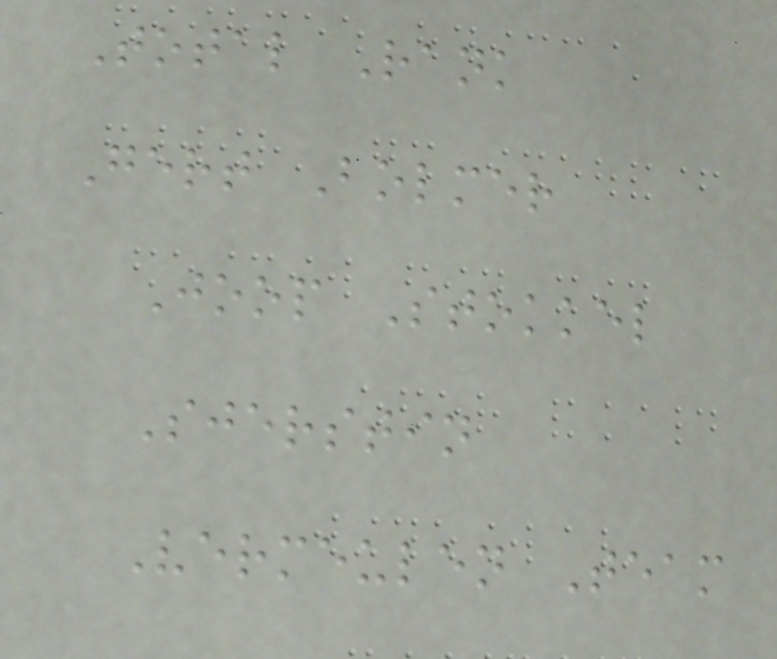Total Rank
Gert Bolmer
Joop Stokkel
Sjerstin
Vermeulen Team
